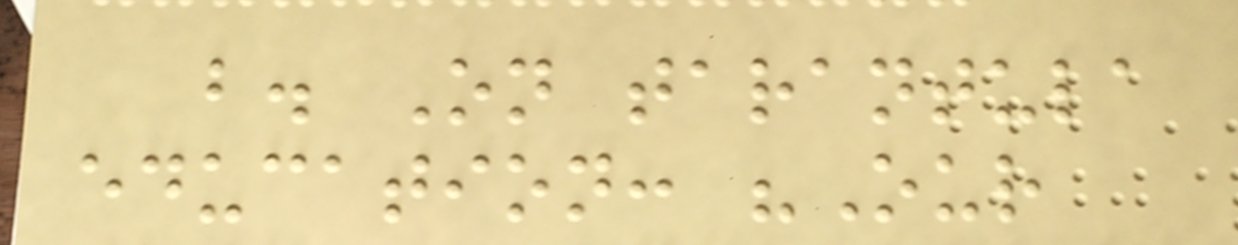b. On tarantula
education: "Our
